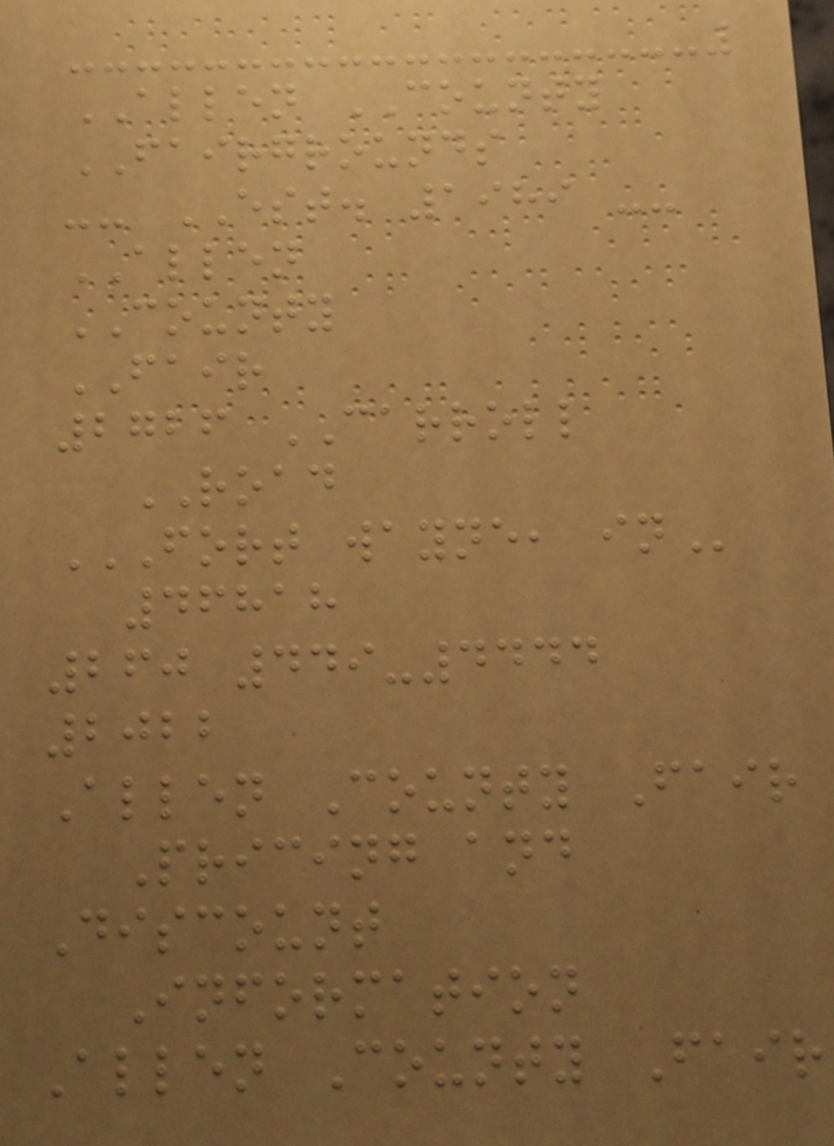ALLEN COUNTY
FAIRGROUNDS
-- EST. 1989 --
ALLEN
COUNTY
FAIR
2726 CARROLL
ROAD
FORT WAYNE, IN
46818
260 449-4444
2022
Allen County Fair
Pricing and
Discount
Information
Allen County Fair
